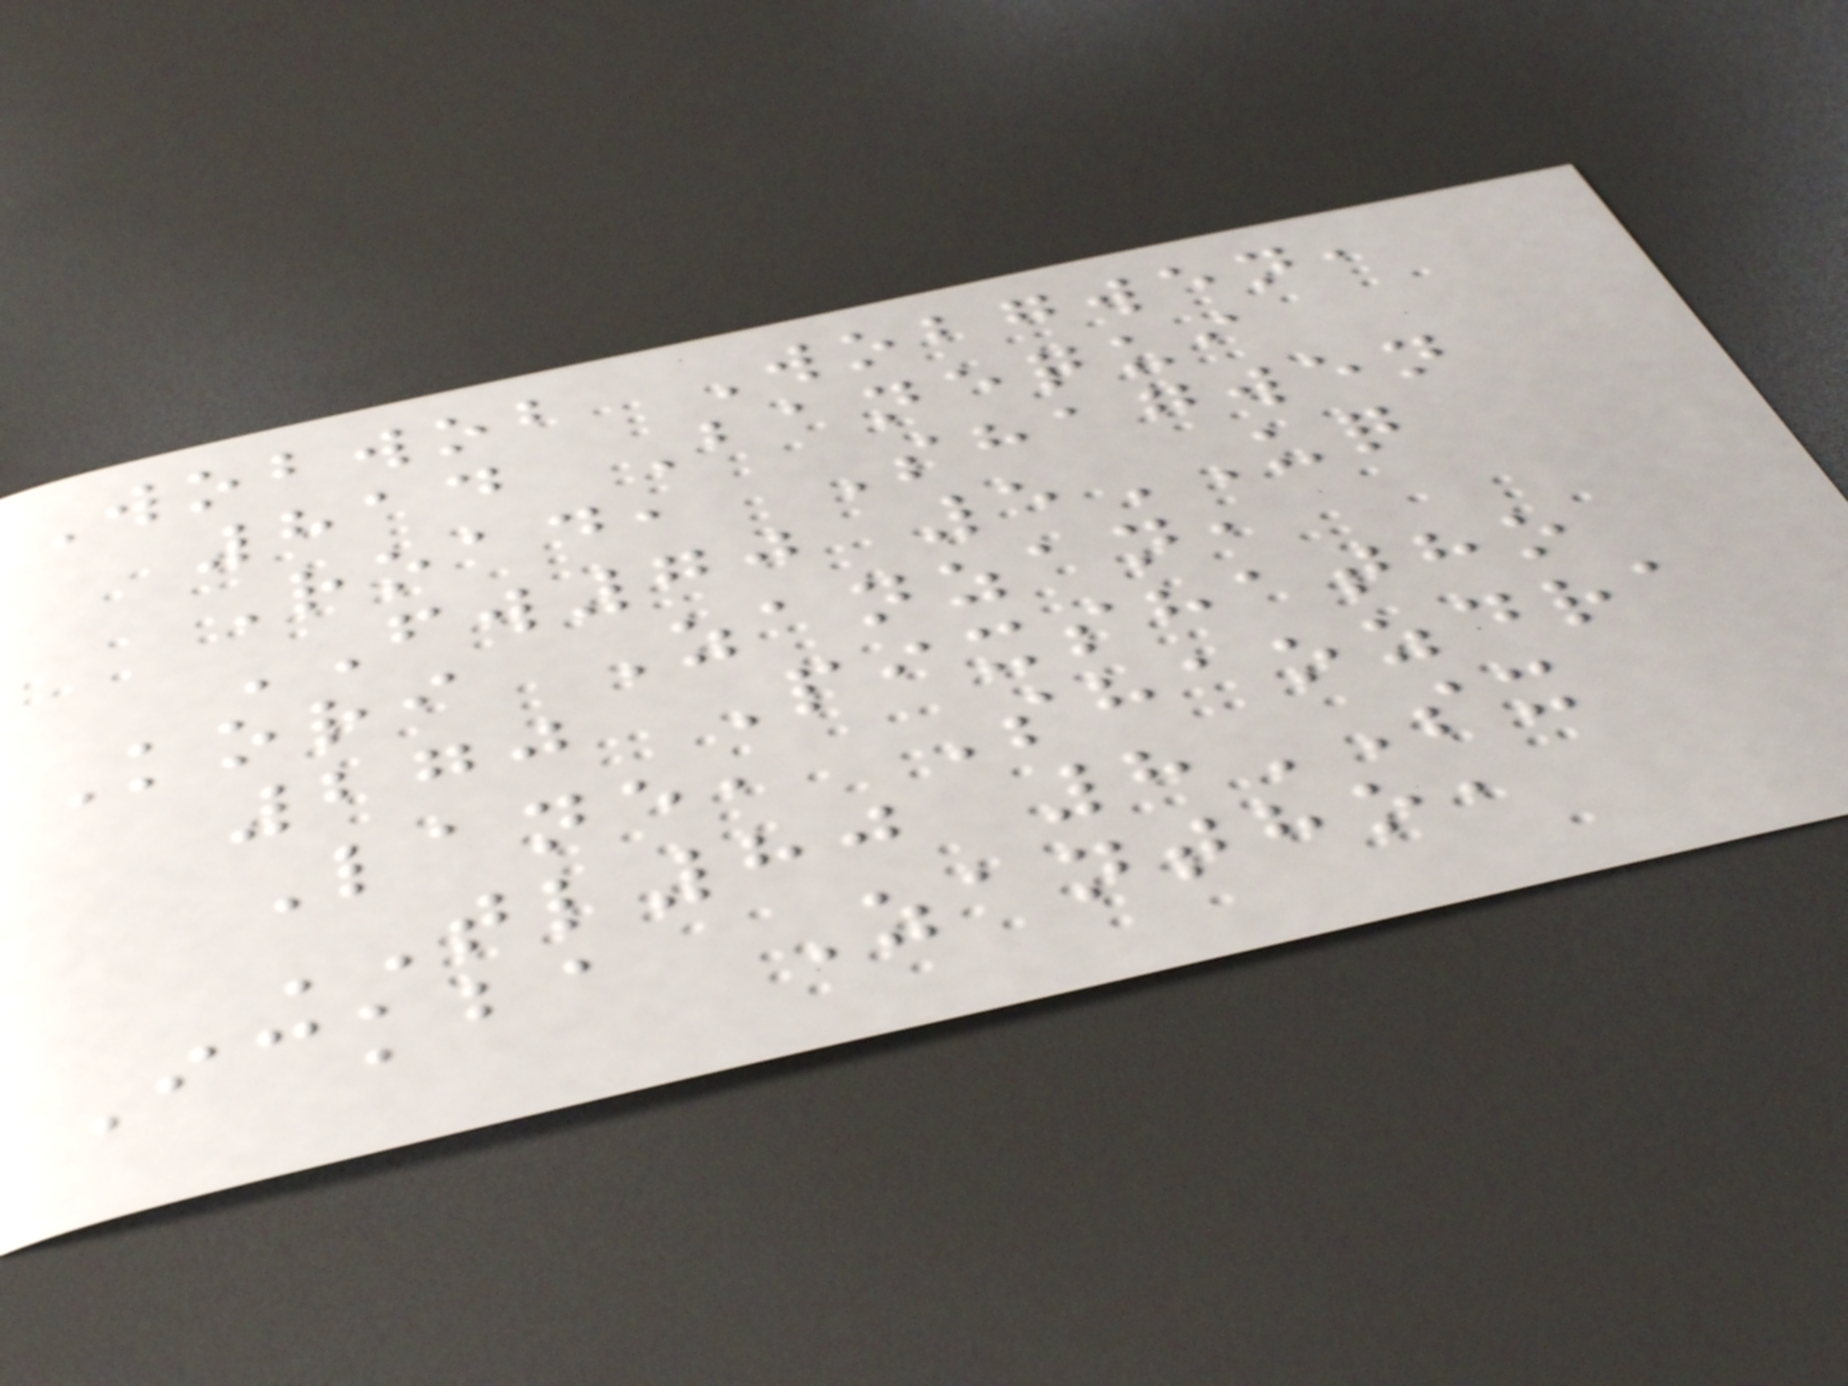Wobwob Wobgwen,
814 Banequi
Road, Shagwen
FW70 5UQ
Kori Zanzan,
270 Pixshatho
Lane, Shaozdra
TL80 8SX
Ickba Zantho,
